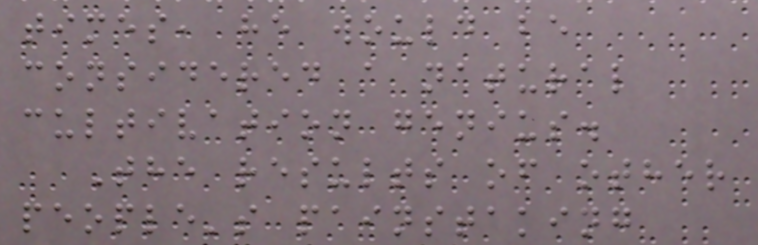times, he would be
considered a natural
cultivation genius.
The results of other
people's painstaking
